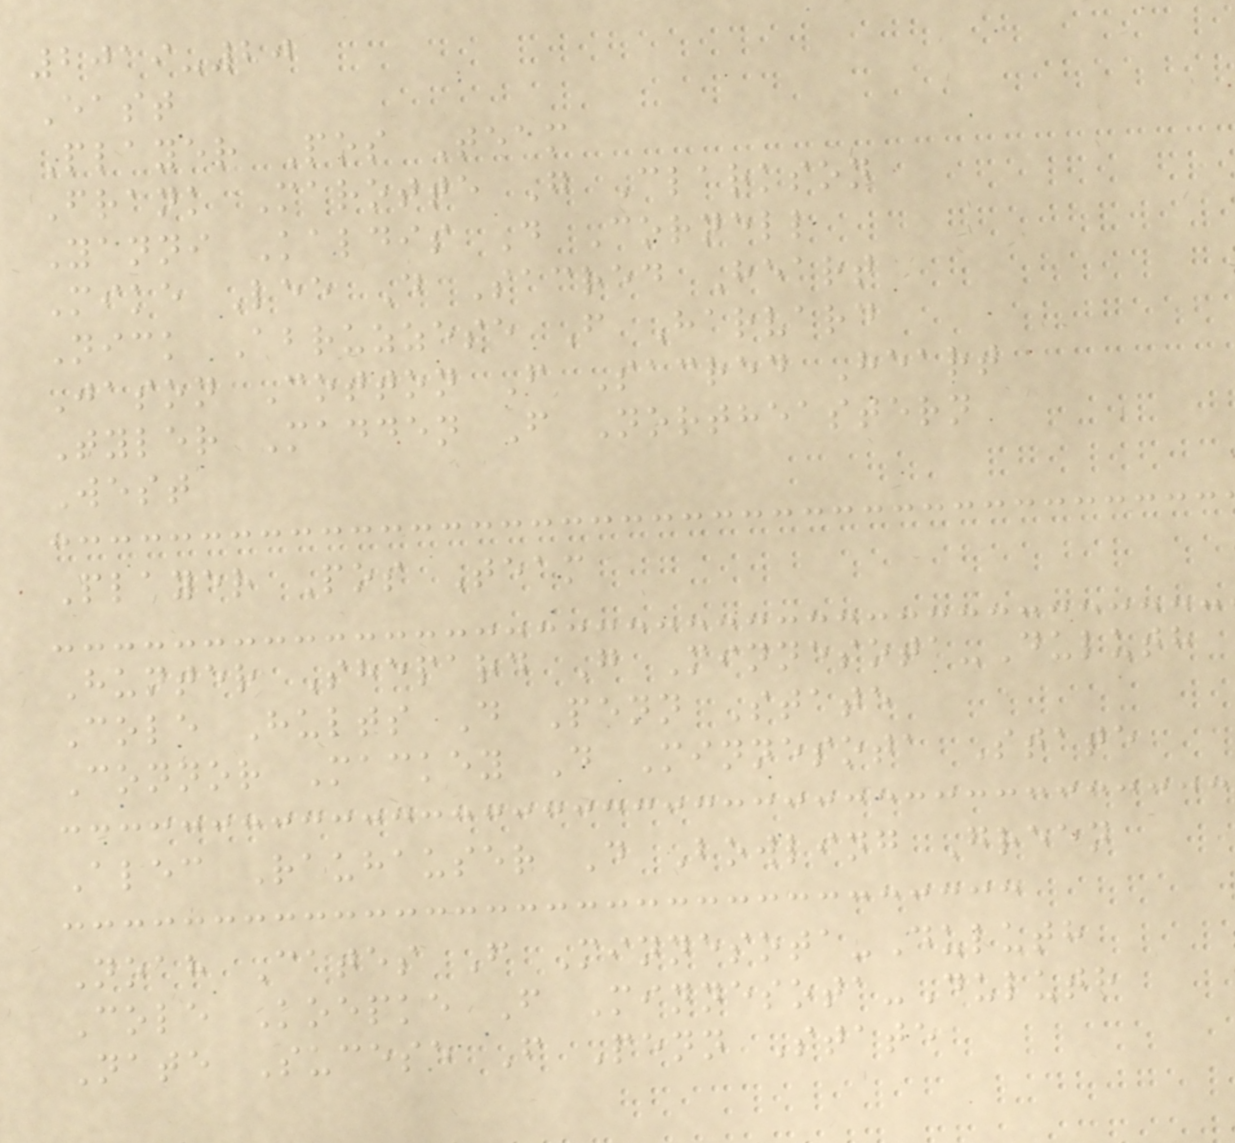2019-20
East
Player Pos Team
Frank Marotte G Clarkson
Yanni Kaldis D Cornell
Mike Lee D Sacred Heart
Nick Abruzzese F Harvard
Jason Cotton F Sacred Heart
Tyler Madden F Northeastern
West
Player Pos Team
Hunter Shepard G Minnesota-Duluth
Cole Hults D Penn State
Connor Mackey D Minnesota State
Alec Rauhauser D Bowling Green
Noah Cates F Minnesota-Duluth
Cole Koepke F Minnesota-Duluth
Nate Sucese F Penn State
